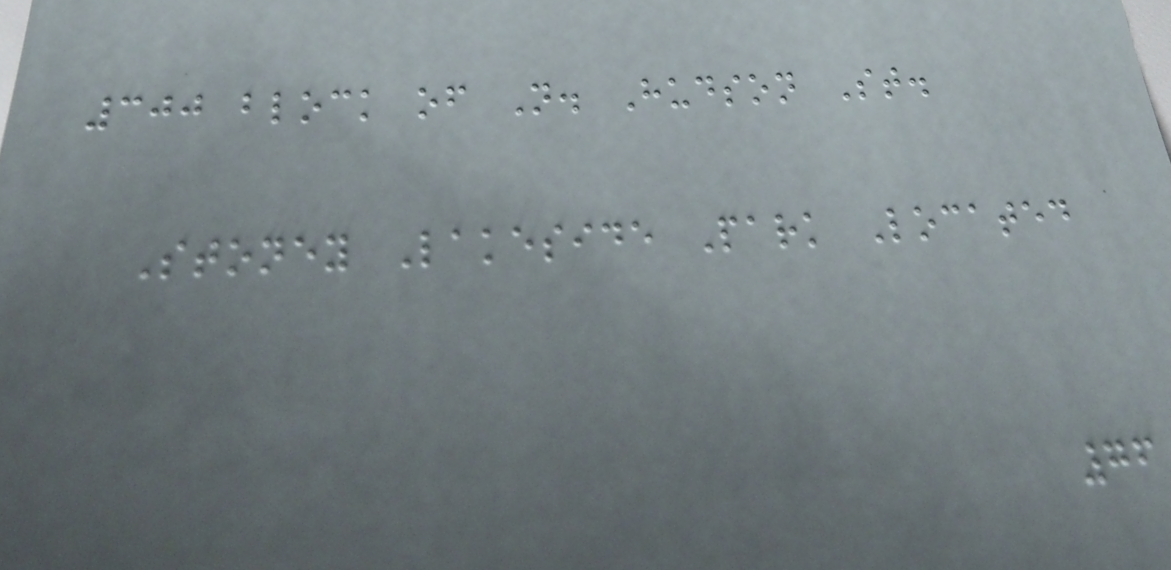300 block of N. Hudson St.
Stoney Lakeside Park Located
76
